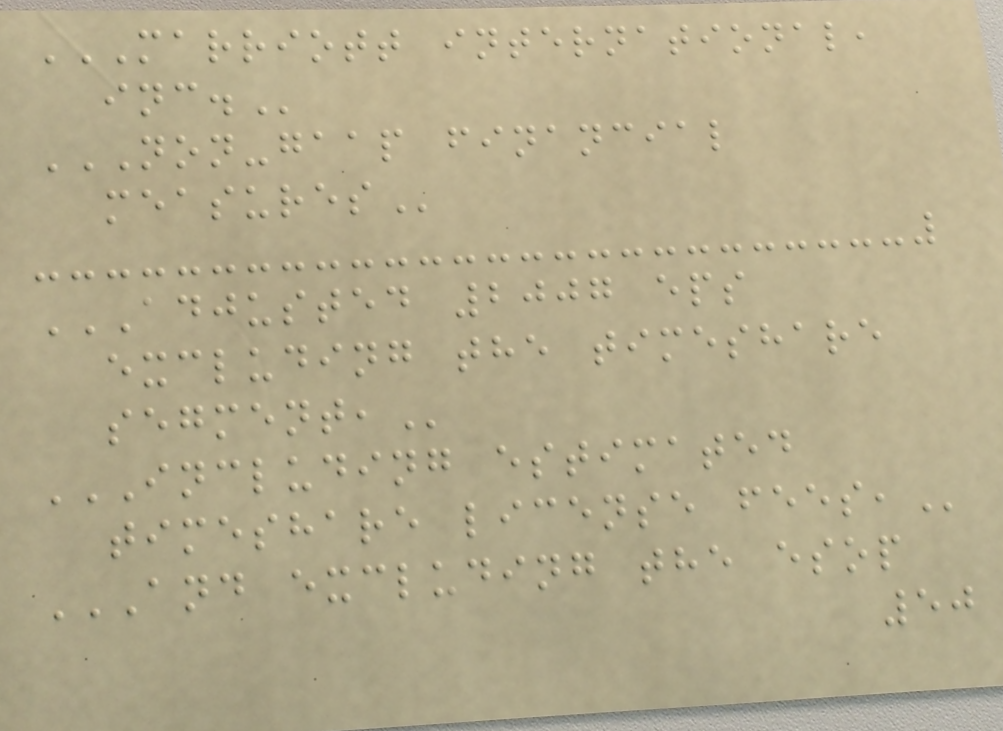MARRIOTT INTERNATIONAL,
INC.
NON-GAAP FINANCIAL
MEASURES
ADJUSTED 2007 EPS
EXCLUDING THE TIMESHARE
SEGMENT,
INCLUDING ESTIMATED
TIMESHARE LICENSE FEES,
AND EXCLUDING THE ESOP
50
